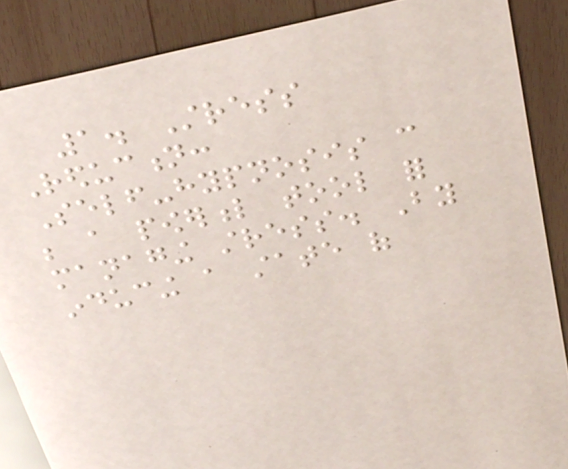1. Stress
Reduction:
Self-hypnosis can
be a powerful tool for
managing stress. By
inducing a state of
